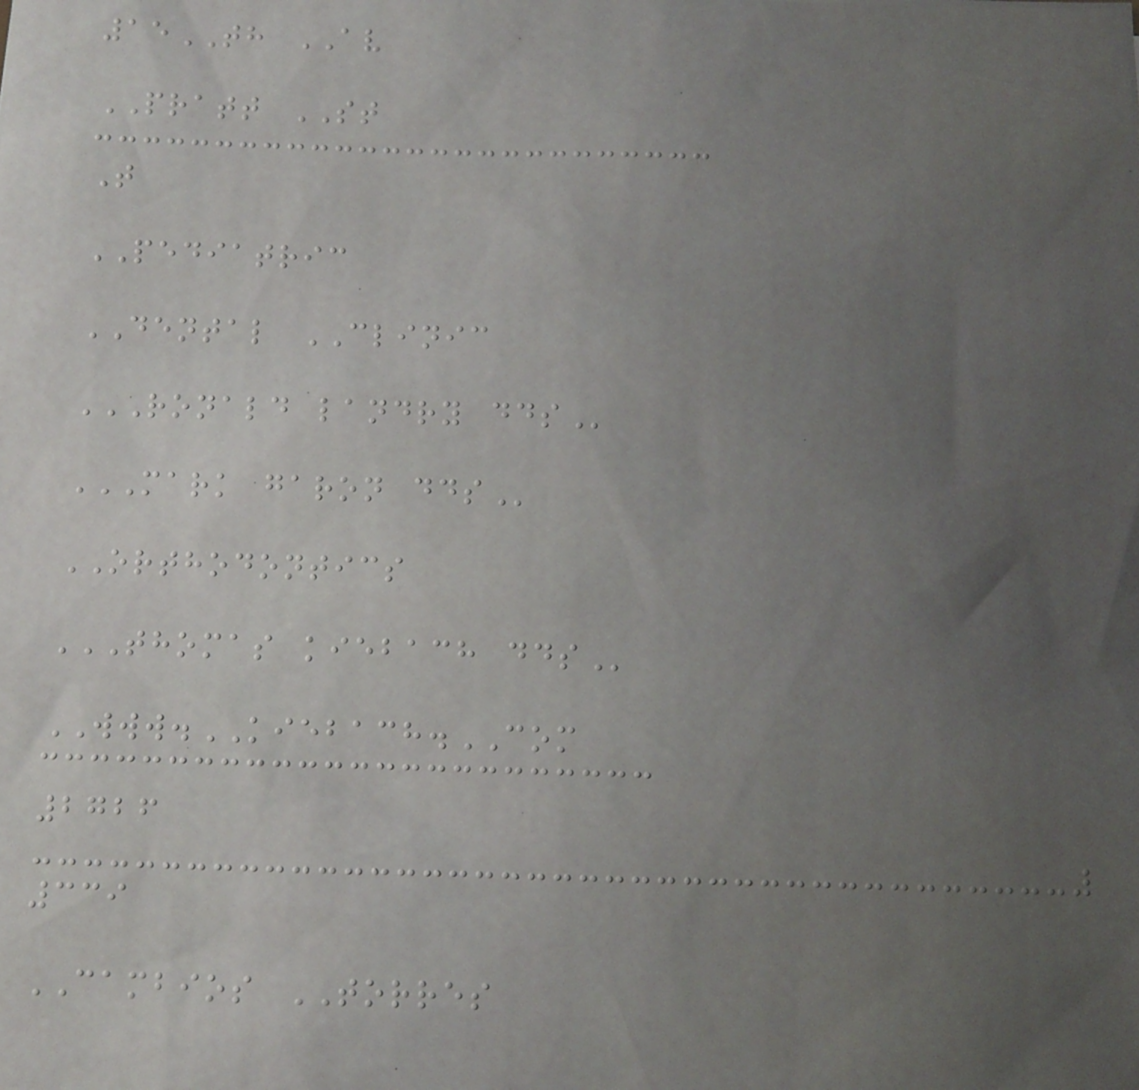15TH AV
PRATT ST
T
PEDIATRIC
DENTAL CLINIC
RONALD LANDRY DDS
MARK GARON DDS
ORTHODONTICS
THOMAS KIEBACH DDS
WWW.KIEBACH.COM
2726
339
CAMBIOS TORRES
